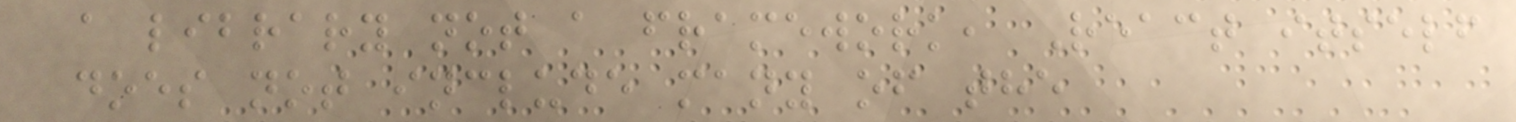a library not a framework, React itself
does not include many of the
